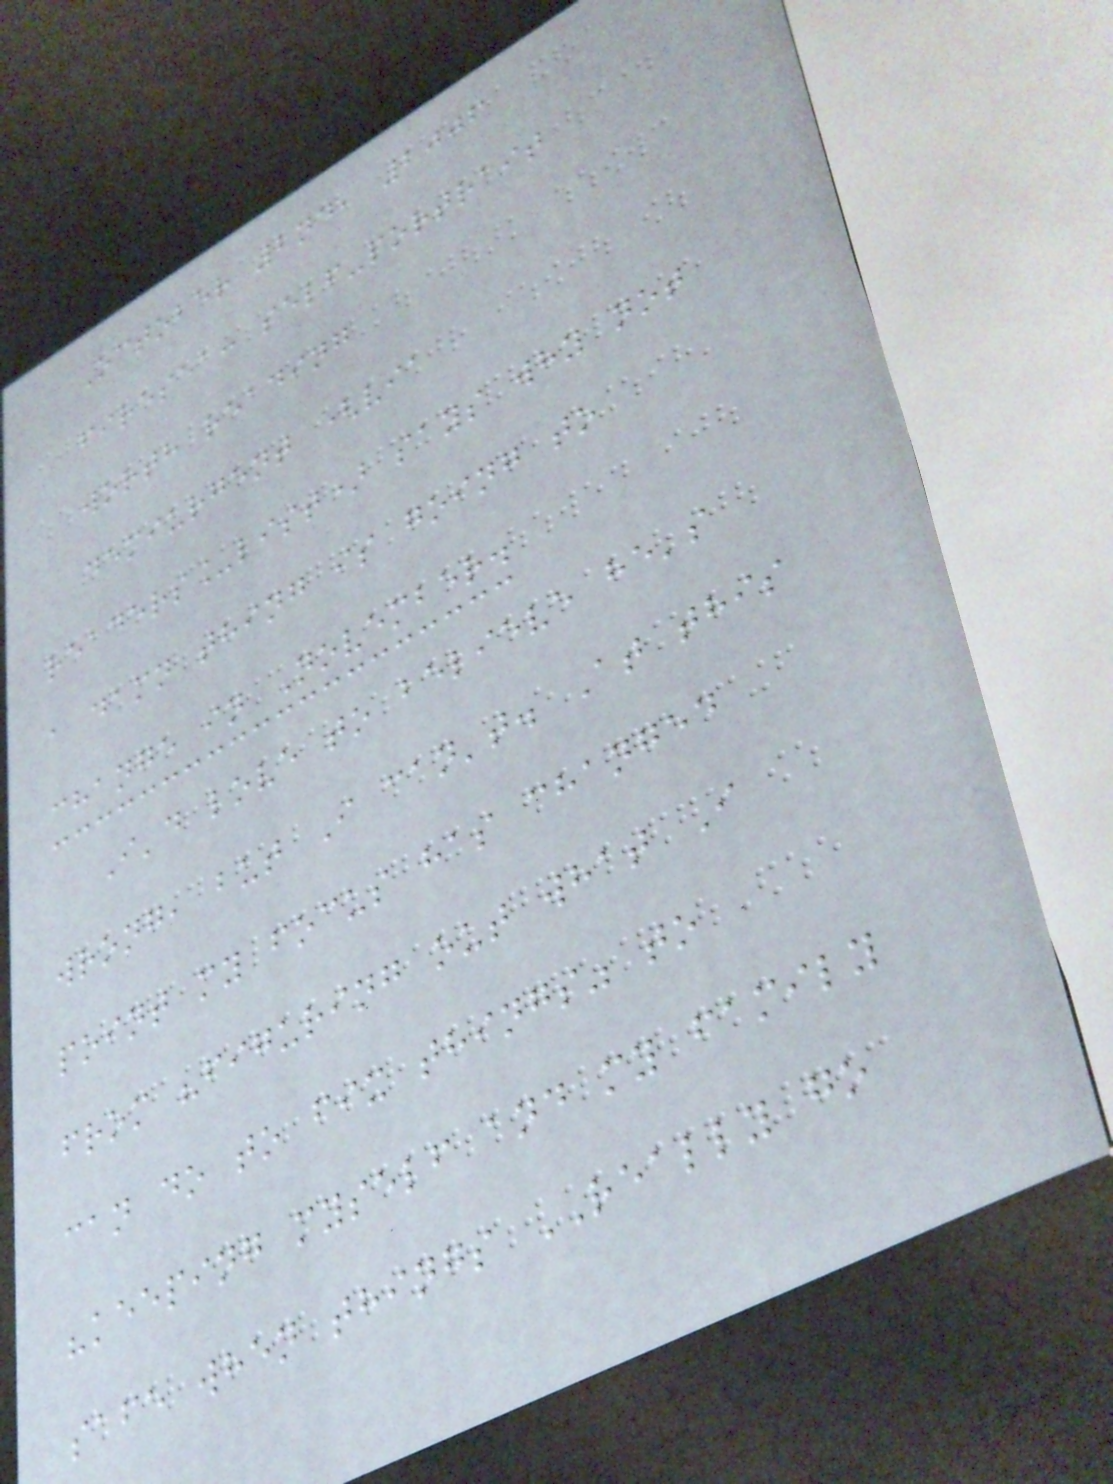October 2nd, 2006
firesea: self-portrait
worth reading
demiurgent (via
readers_list) says why not
a damn thing is going to
change in November.
I'd love to believe he's
wrong, but I can't. At this
point my focus has changed
from "figuring out what I
can do to fix things" to
"keeping myself and my family
safe when things REALLY go
